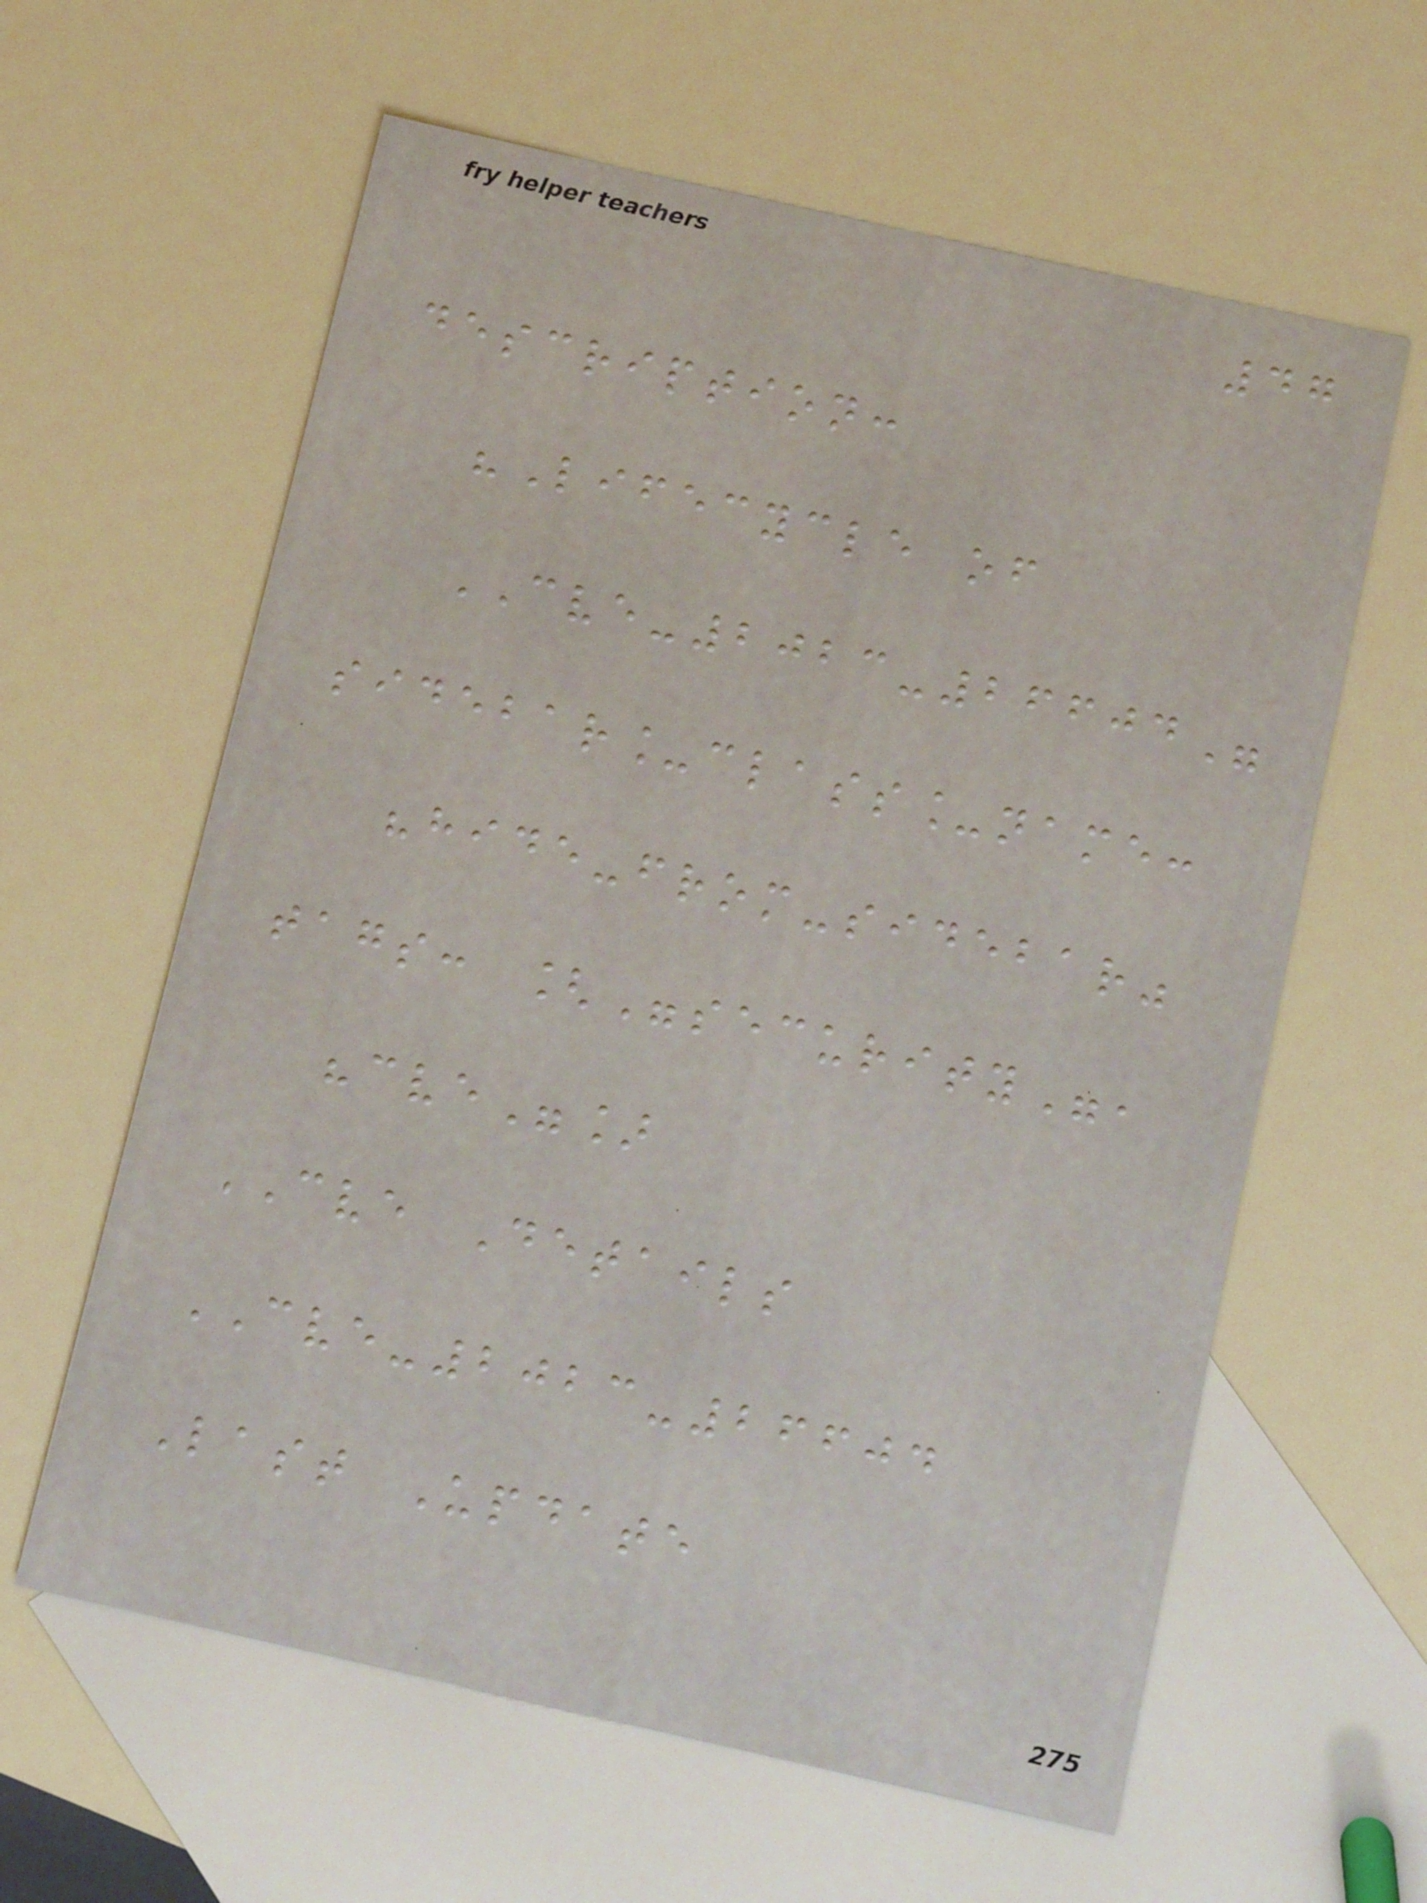47
description:
"Lifecycle of
CVE-2023-26604"
sidebar_class_name:
"hide-from-sidebar"
tags: ["security",
"cve"]
CVE Details
CVE-2023-26604
Last Update
